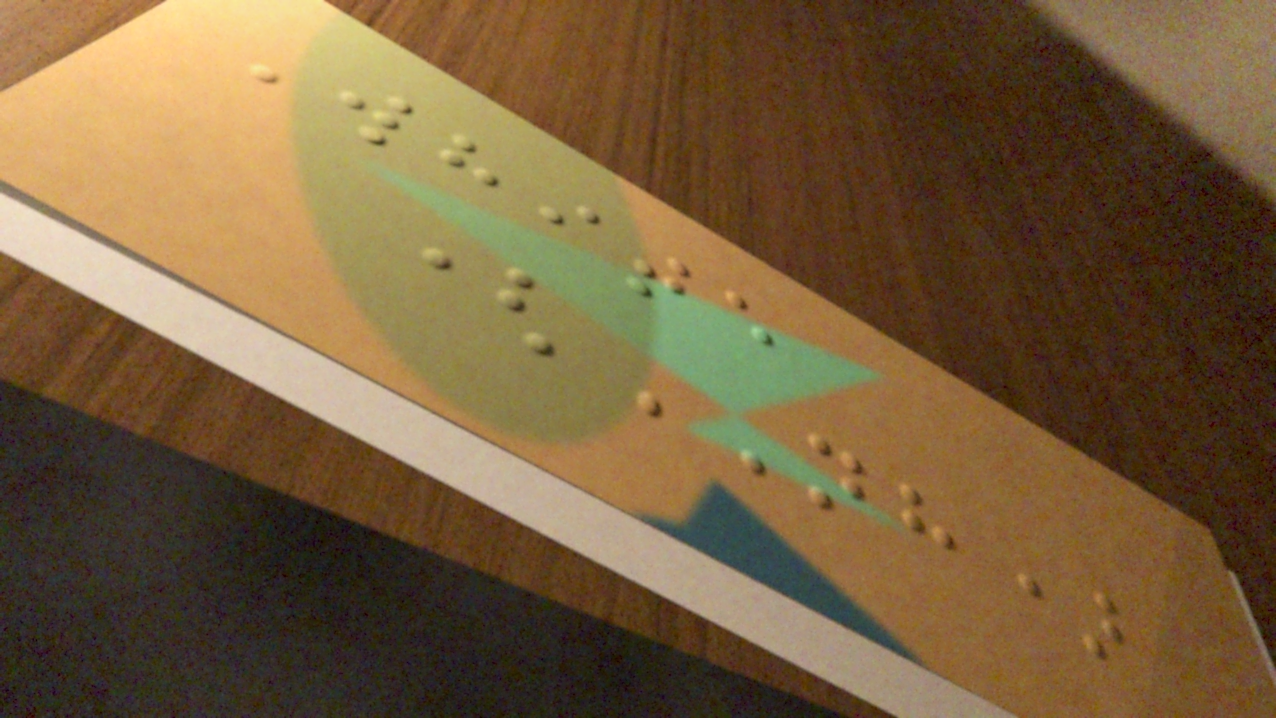White
(NH)
